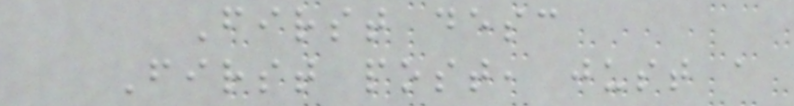First desc
First post, just a
